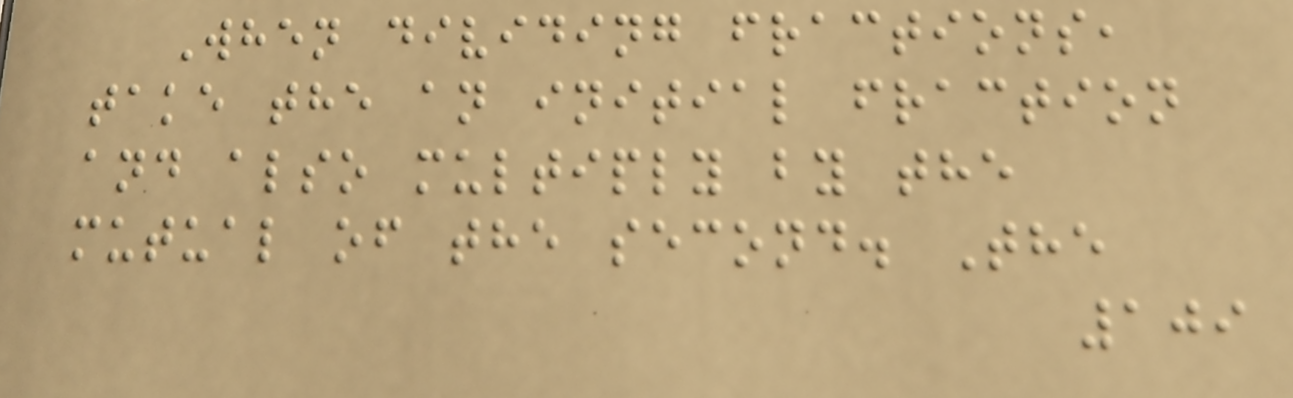When dividing fractions,
take the an initial fraction
and also multiply by the
mutual of the second. The
109
